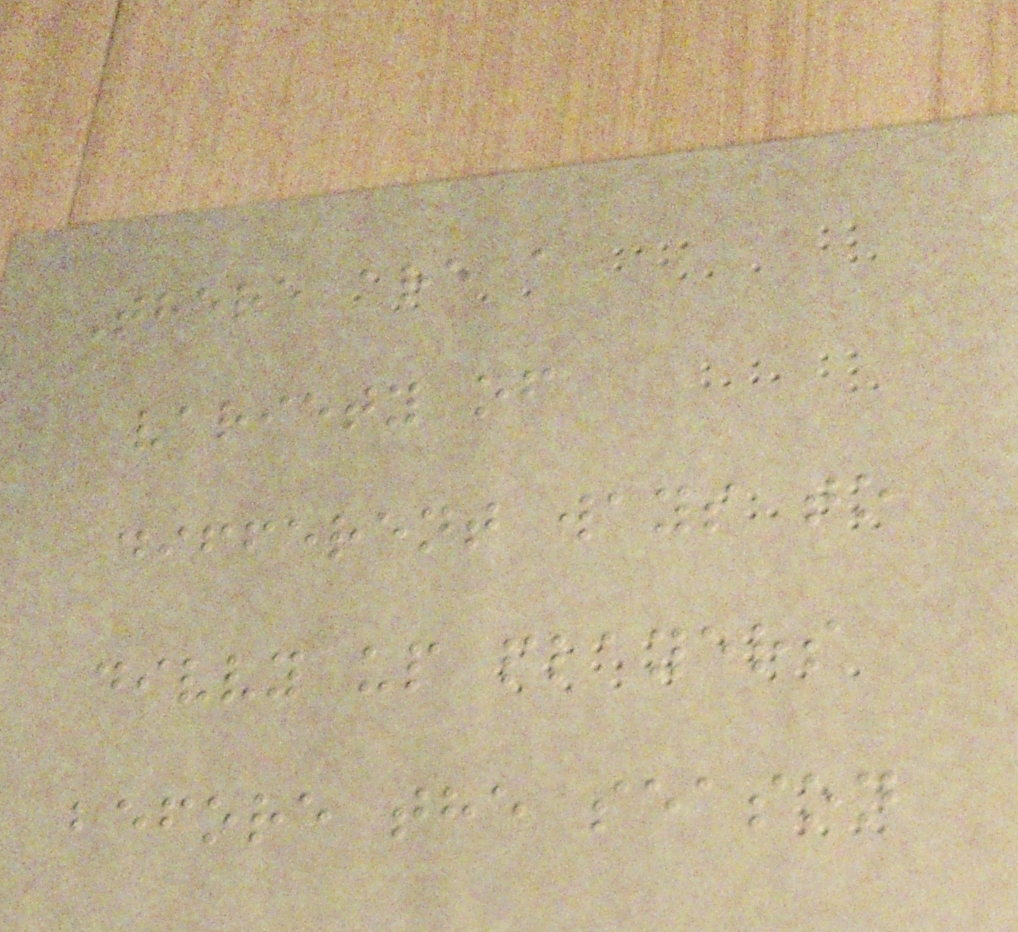There are a
variety of
different ways to
divvy up players
before the season
